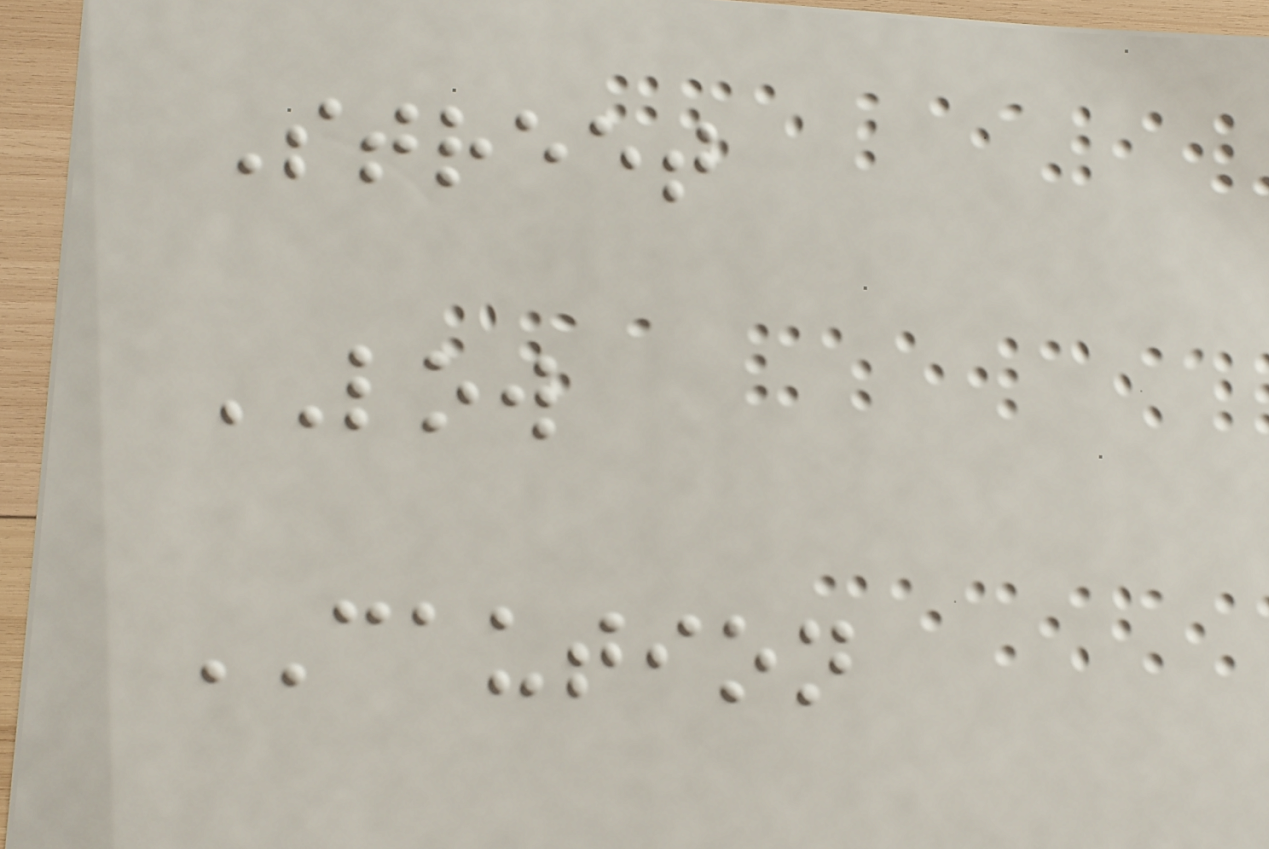Street
LOW
CAUTION
